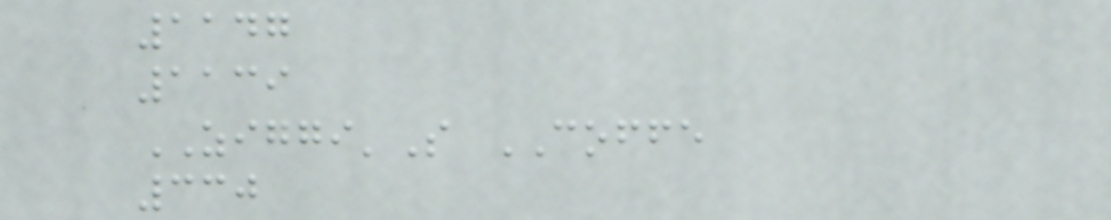1147
1139
ZIGGI'S COFFE
330
